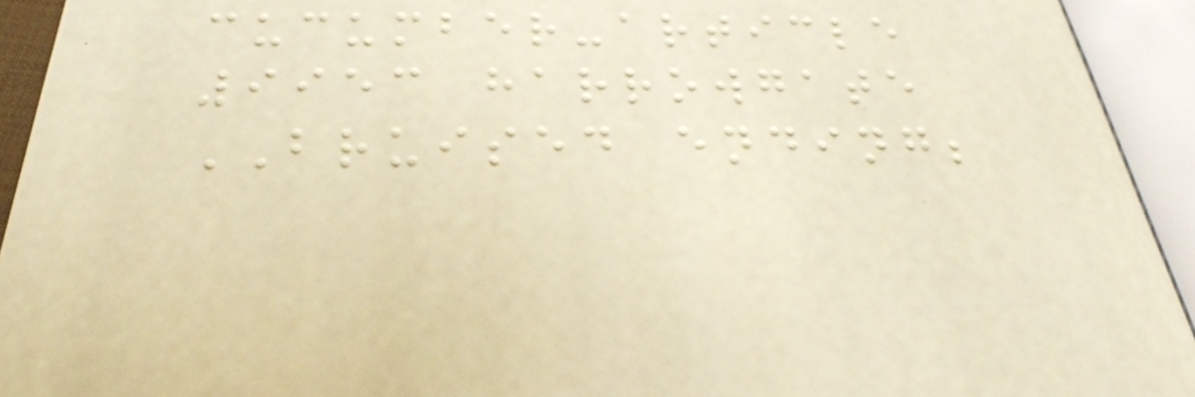cucumber-article
9953 harrowgate
BRUISED ending;
